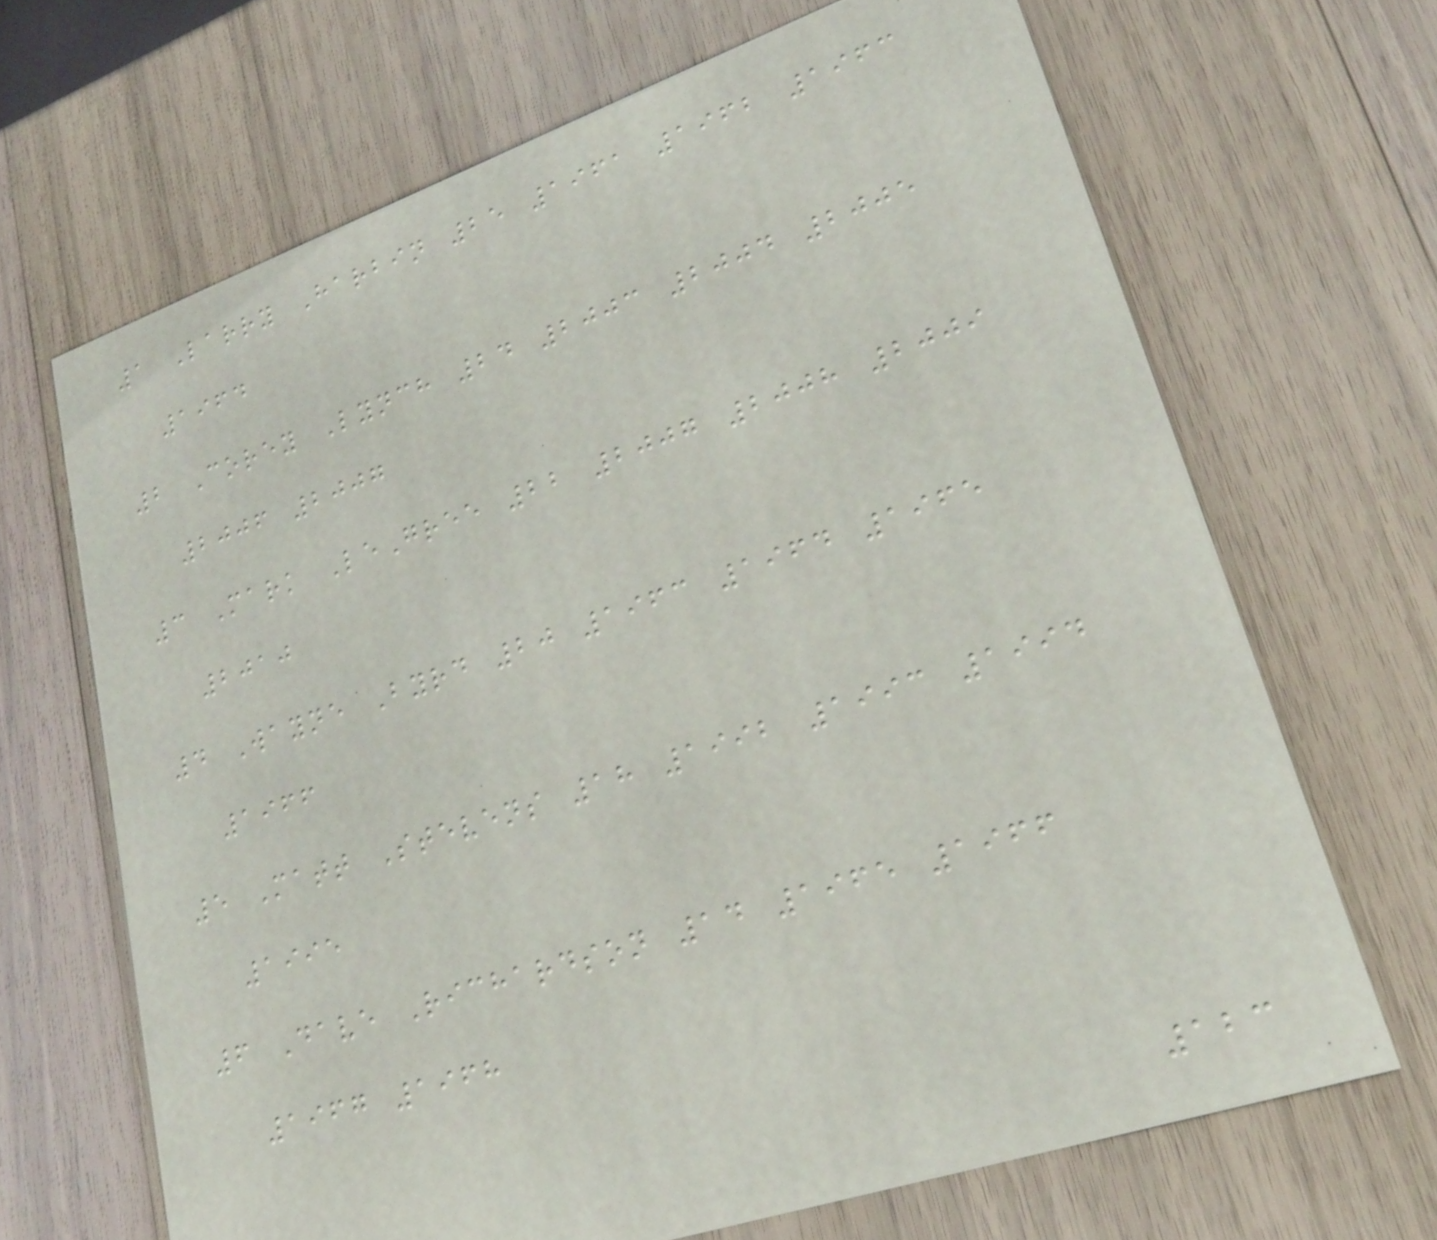1 Larry Harbin 25 1961 1962 1963
1964
2 Corey Lynch 24 2003 2004 2005
2006 2007
3 Mark LeGree 22 2007 2008 2009
2010
4 Wayne Byrd 20 1963 1964 1965
1966
5 Matt Stevens 18 1992 1993 1994
1995
6 Dave Richardson 14 1965 1966
1967 1968
123
